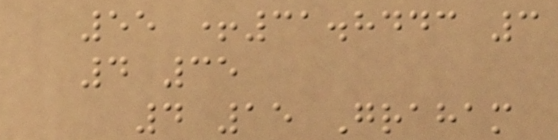55 +31.8443 3
4 35
4 15 Graham
